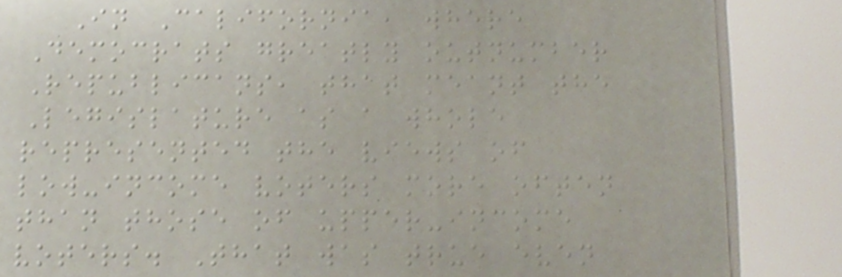In California, where
Democrats greatly outnumber
Republicans, that meant the
Legislature as a whole
represented the views of
low-income voters more often
than those of upper-income
voters. That was true even
